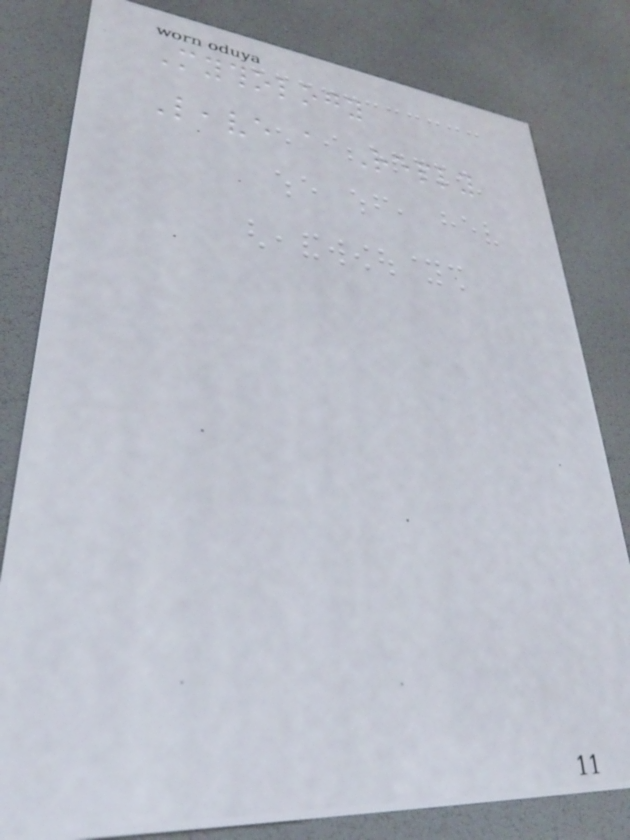Mythology
Leave a Reply
